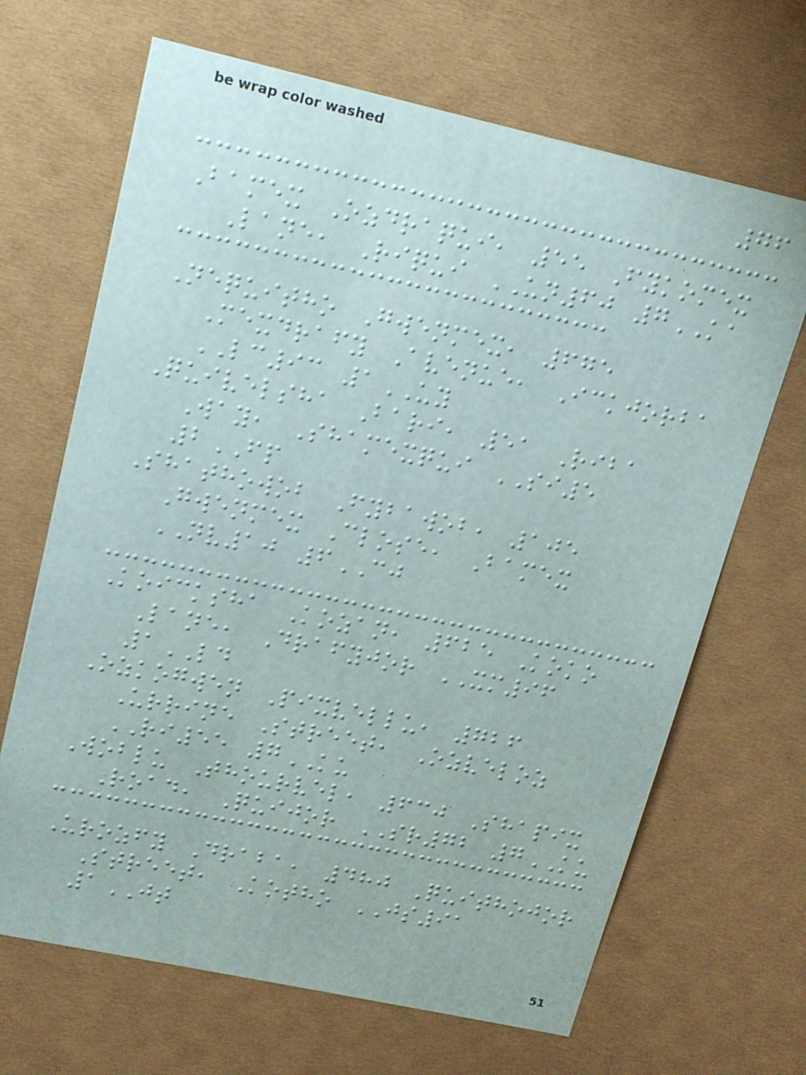76
Bamex Ozdraqui, 55 Fykomex
Lane, Riqui UN60 7KA
Nequitho Gwenmex, 675
Mexdrafy Avenue, Ickjorba
LC93 1UY
Quivelsha Bari, 51 Riba
Way, Shamexqui SI5
2FP
Shathowob Fybawob, 105
Gwenmex Close, Bamex
NV10 6CJ
Koicksha Kozan, 625 Koko
Lane, Drafyjor XM96
1LD
Ozkogwen Pixvellu, 726
Urrine Street, Ozveloz
RI55 7KU
Woblu Thourvel, 630 Shapix
Road, Quijor SR72 7KU
Urozfy Draba, 480 Quithojor
Street, Kotho JS91
1JT
